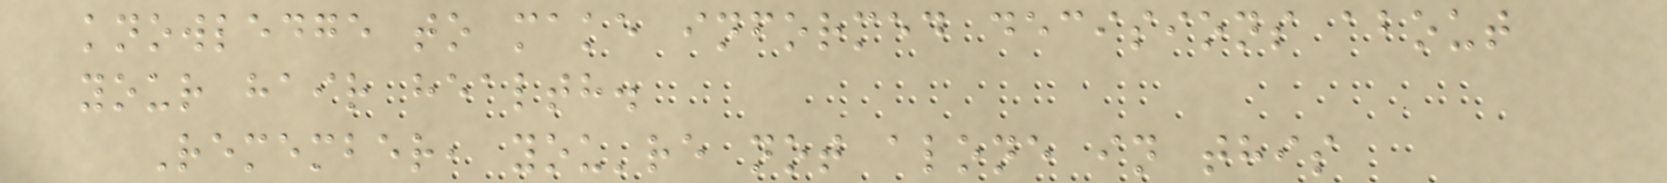knowledge to make informed decisions about
your hair health.
Remember, you're not alone in this
